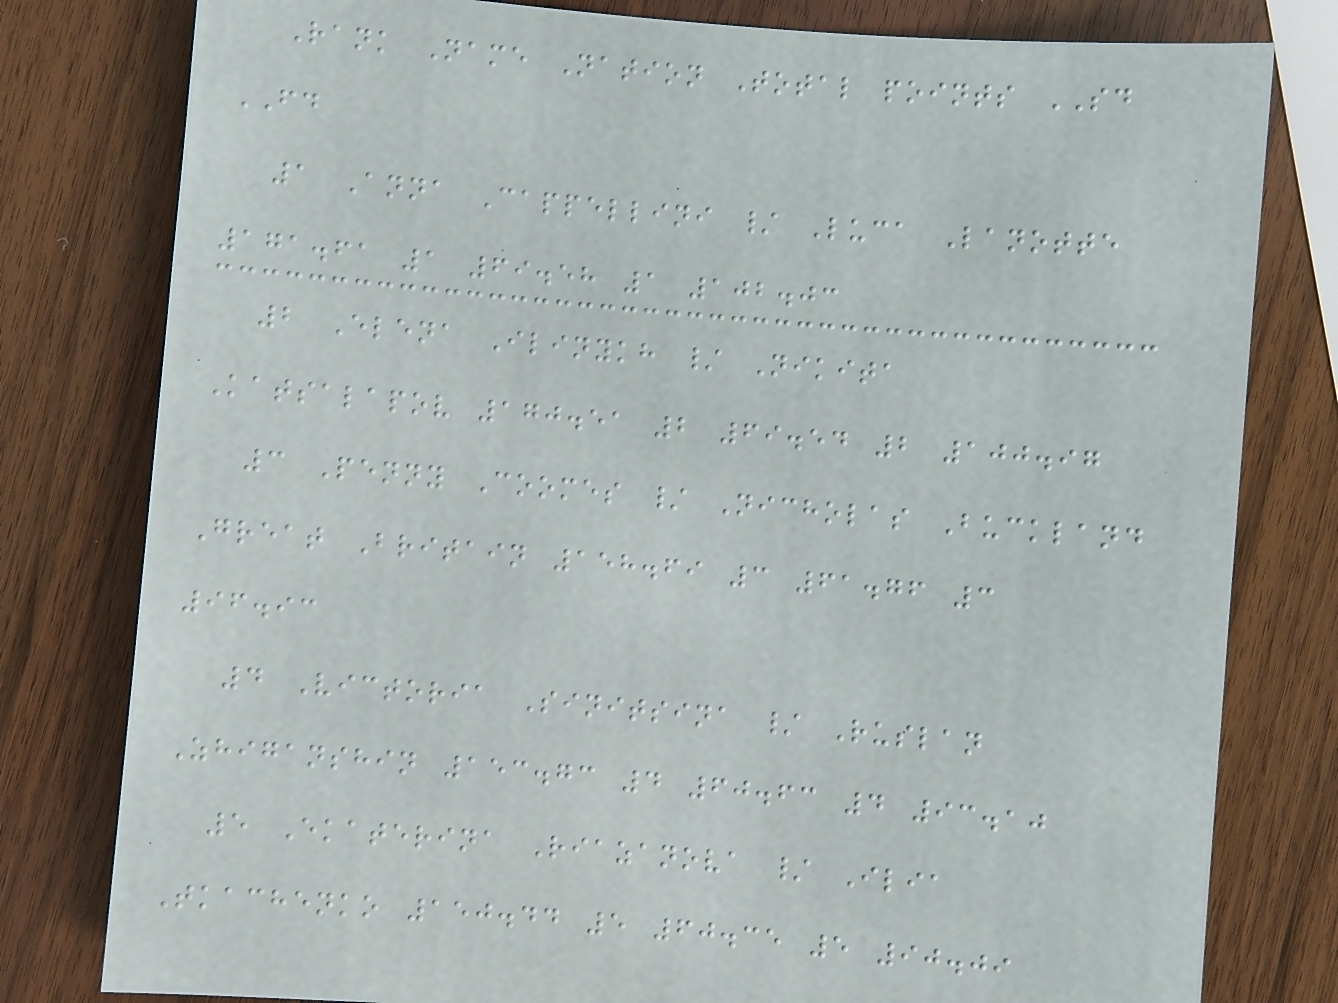Rank Name Nation Total points SD
FD
1 Anna Cappellini / Luca Lanotte
171.61 1 69.58 1 102.03
2 Elena Ilinykh / Nikita
Katsalapov 170.51 2 69.54 2 100.97
3 Penny Coomes / Nicholas Buckland
Great Britain 158.69 3 61.76 3
96.93
4 Victoria Sinitsina / Ruslan
Zhiganshin 153.73 4 60.63 4 93.10
5 Ekaterina Riazanova / Ilia
Tkachenko 150.44 5 60.35 5 90.09
